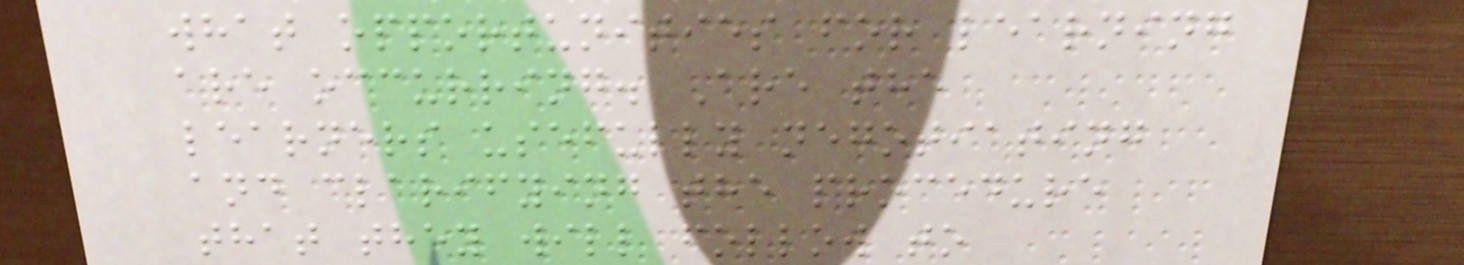what opportunities for learning
are occurring. Are the
learners usefully negotiating
and clarifying the procedure
that they will follow to
